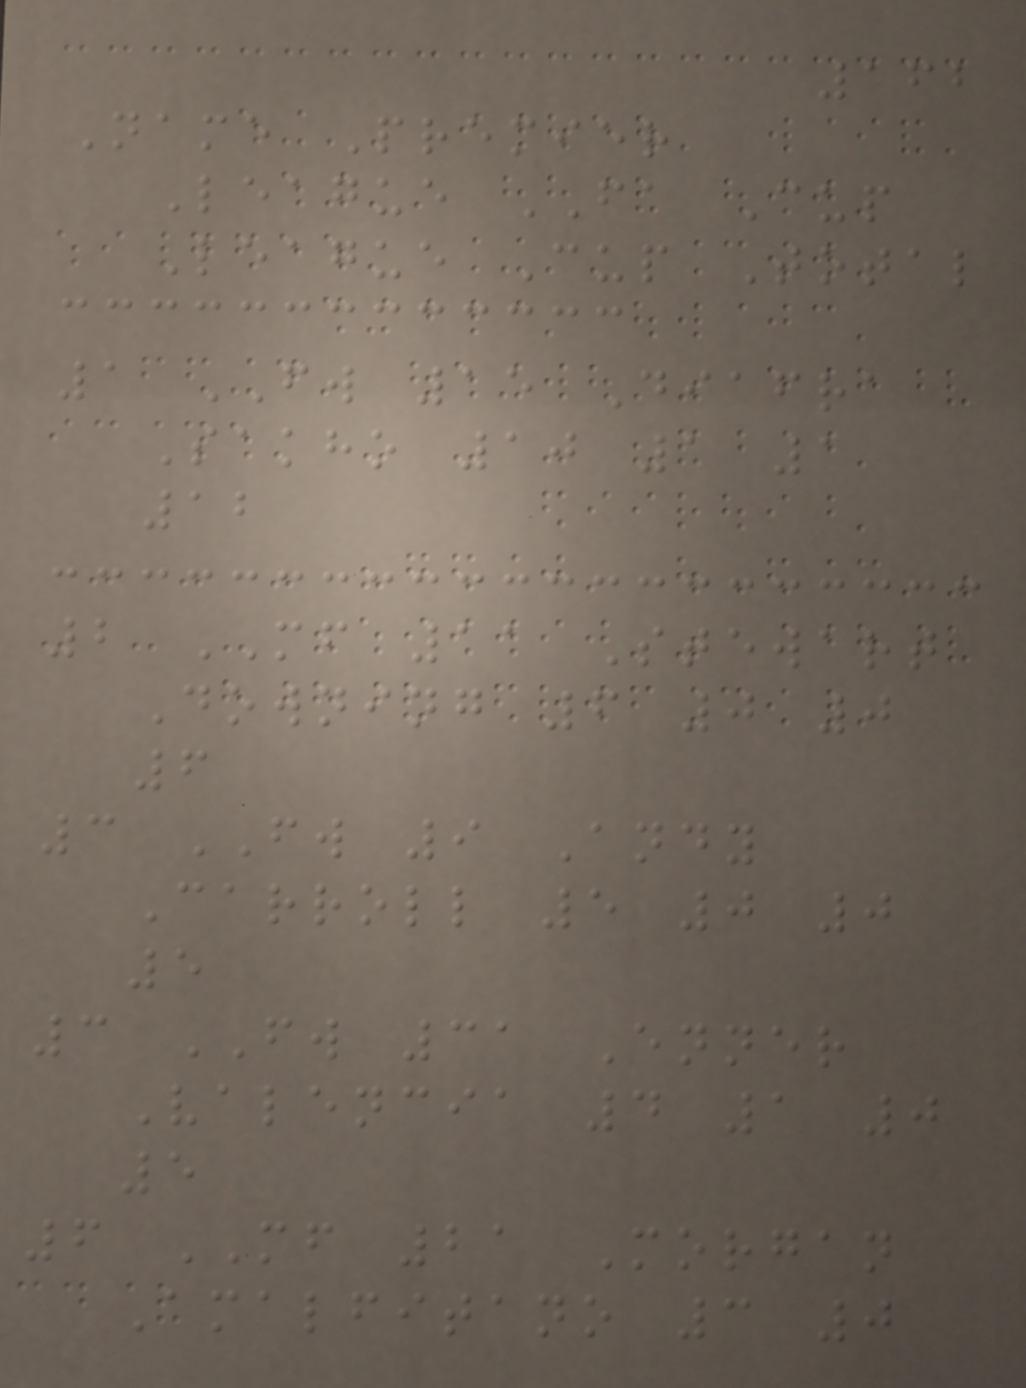162
Name Premier
League FA Cup
League Cup Total
1 FW 15 Diafra
Sakho 10 1 1
12
2 MF 11 Stewart
Downing 6 0 0
6
3 FW 9 Andy
Carroll 5 0 0
5
3 FW 31 Enner
Valencia 4 1 0
5
6 MF 21 Morgan
Amalfitano 3 0
